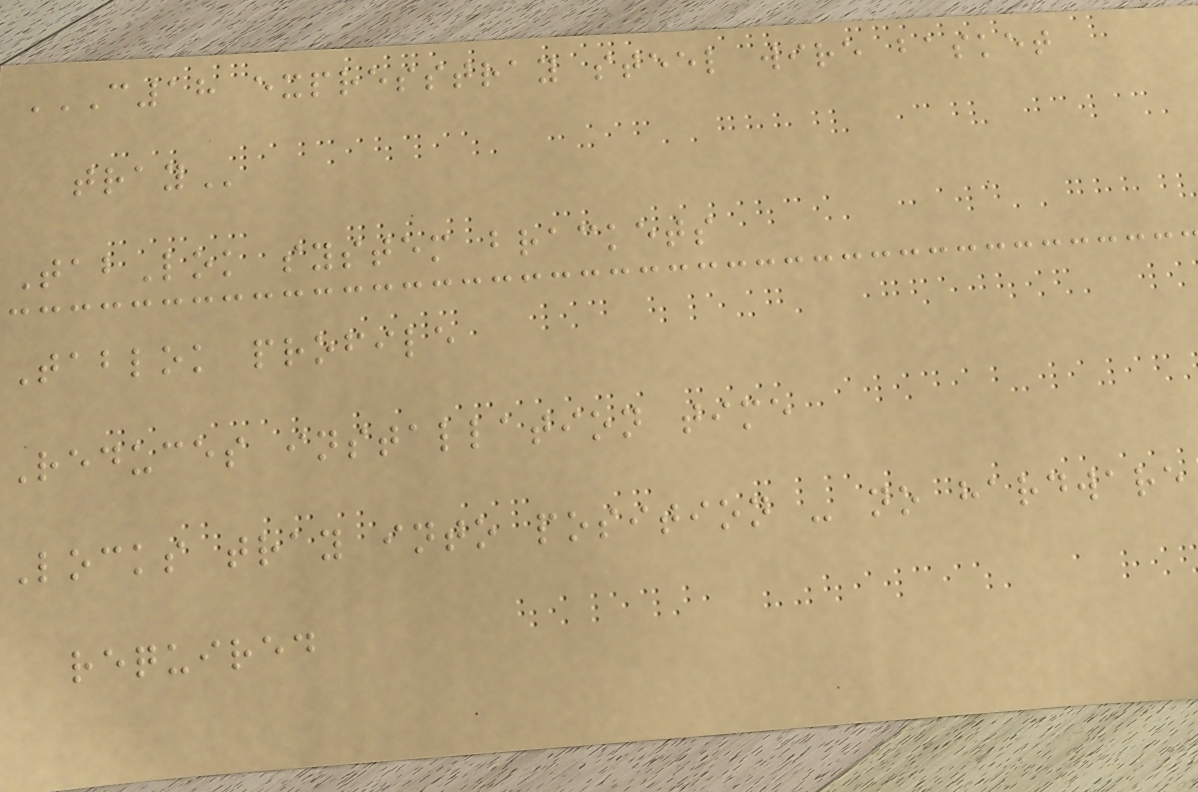C18 EXPRESSTRAY STEEL WIRE BASKET
TRAY
TabLok system brackets
Tablok profile
Reduces installation time
Locks tray into position - no hardware
required
